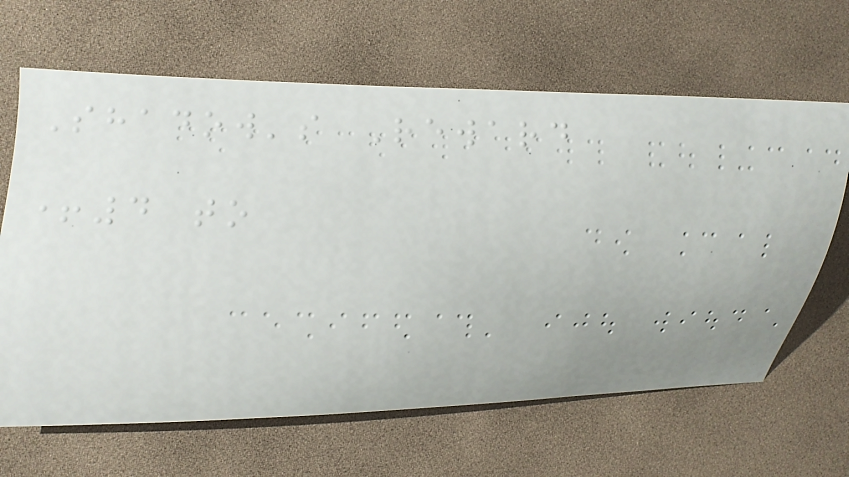Shadow's Reward
+4 to
